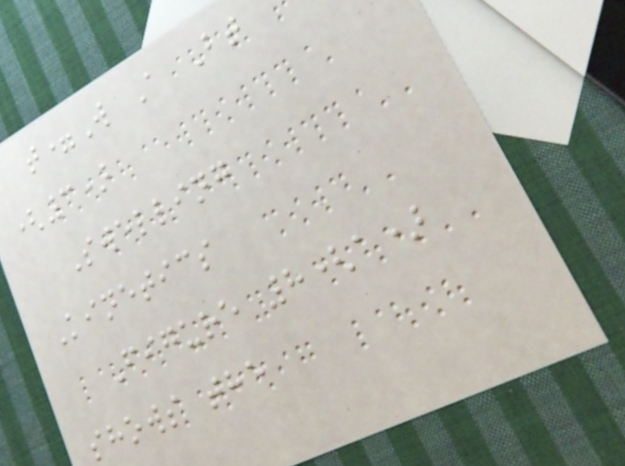t=W A Bt
(3)
Swelling
Kinetics
Figure 8(a)
shows the
